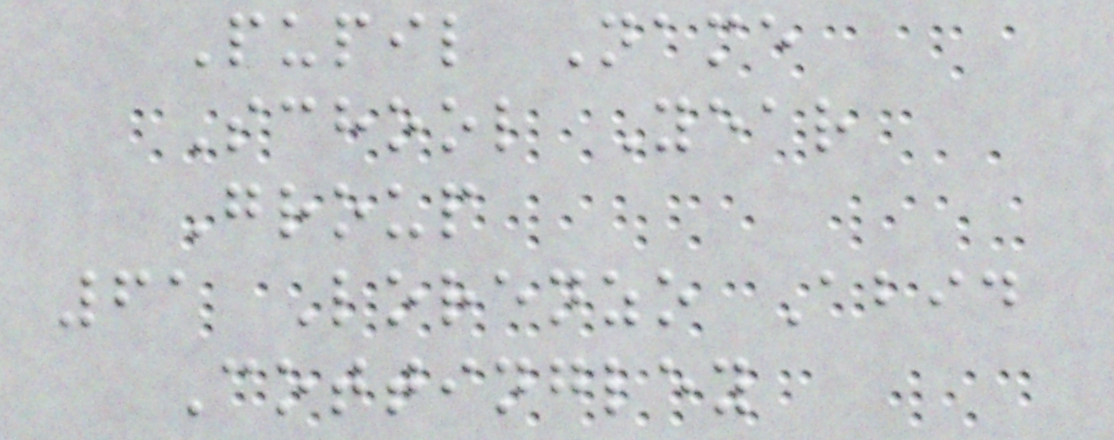Pupil Name
School Year
Group
61 Lorenzo Abid
Cottingley
